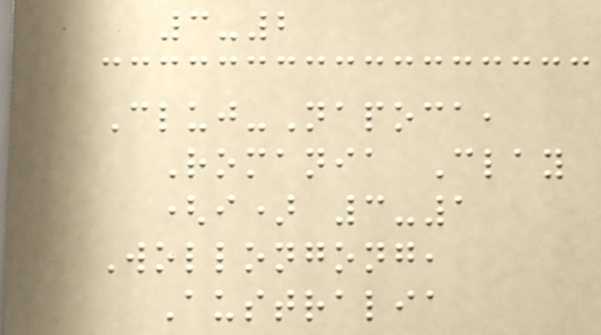3-2
Cluj-Napoca,
Romania Clay
(i) 3-1
Wollongong,
Australia
